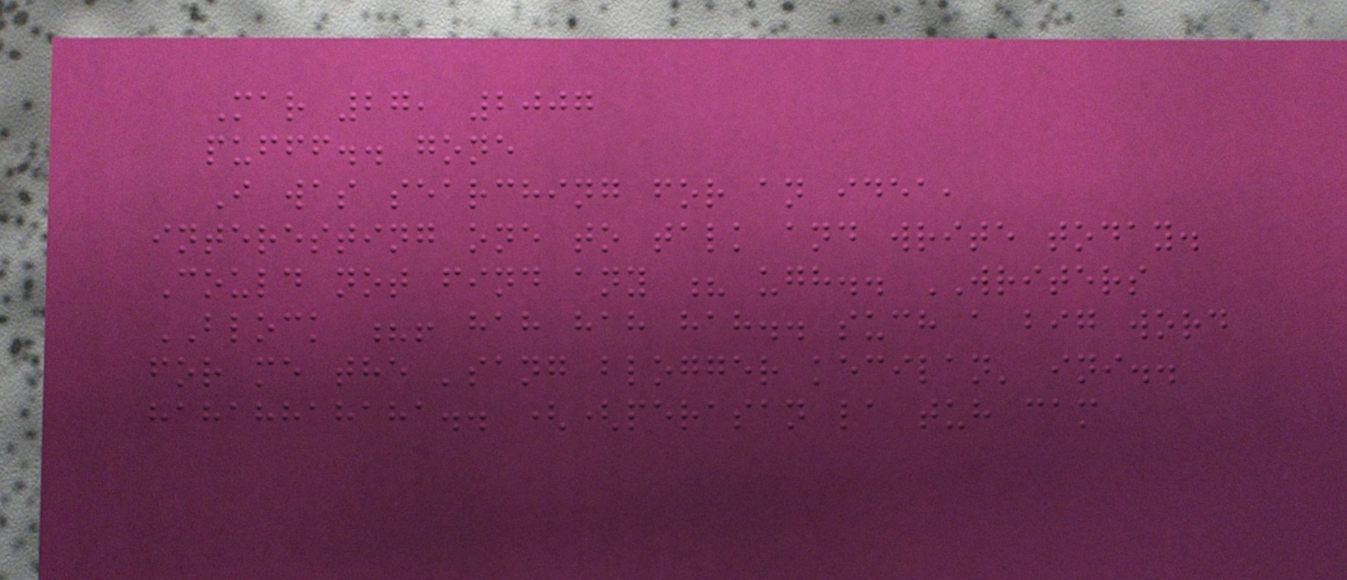Mar 27, 2007
pufff.. gone
I was searching for an idea,
interesting one to talk and write today.
Could not find any ? ugh.. WRITERS
BLOCK ?! hah hah hah.. such a big word
for me the 'sang blogger kecilan' ini..
hahahhahaha.. ((perasan la tuh cam
